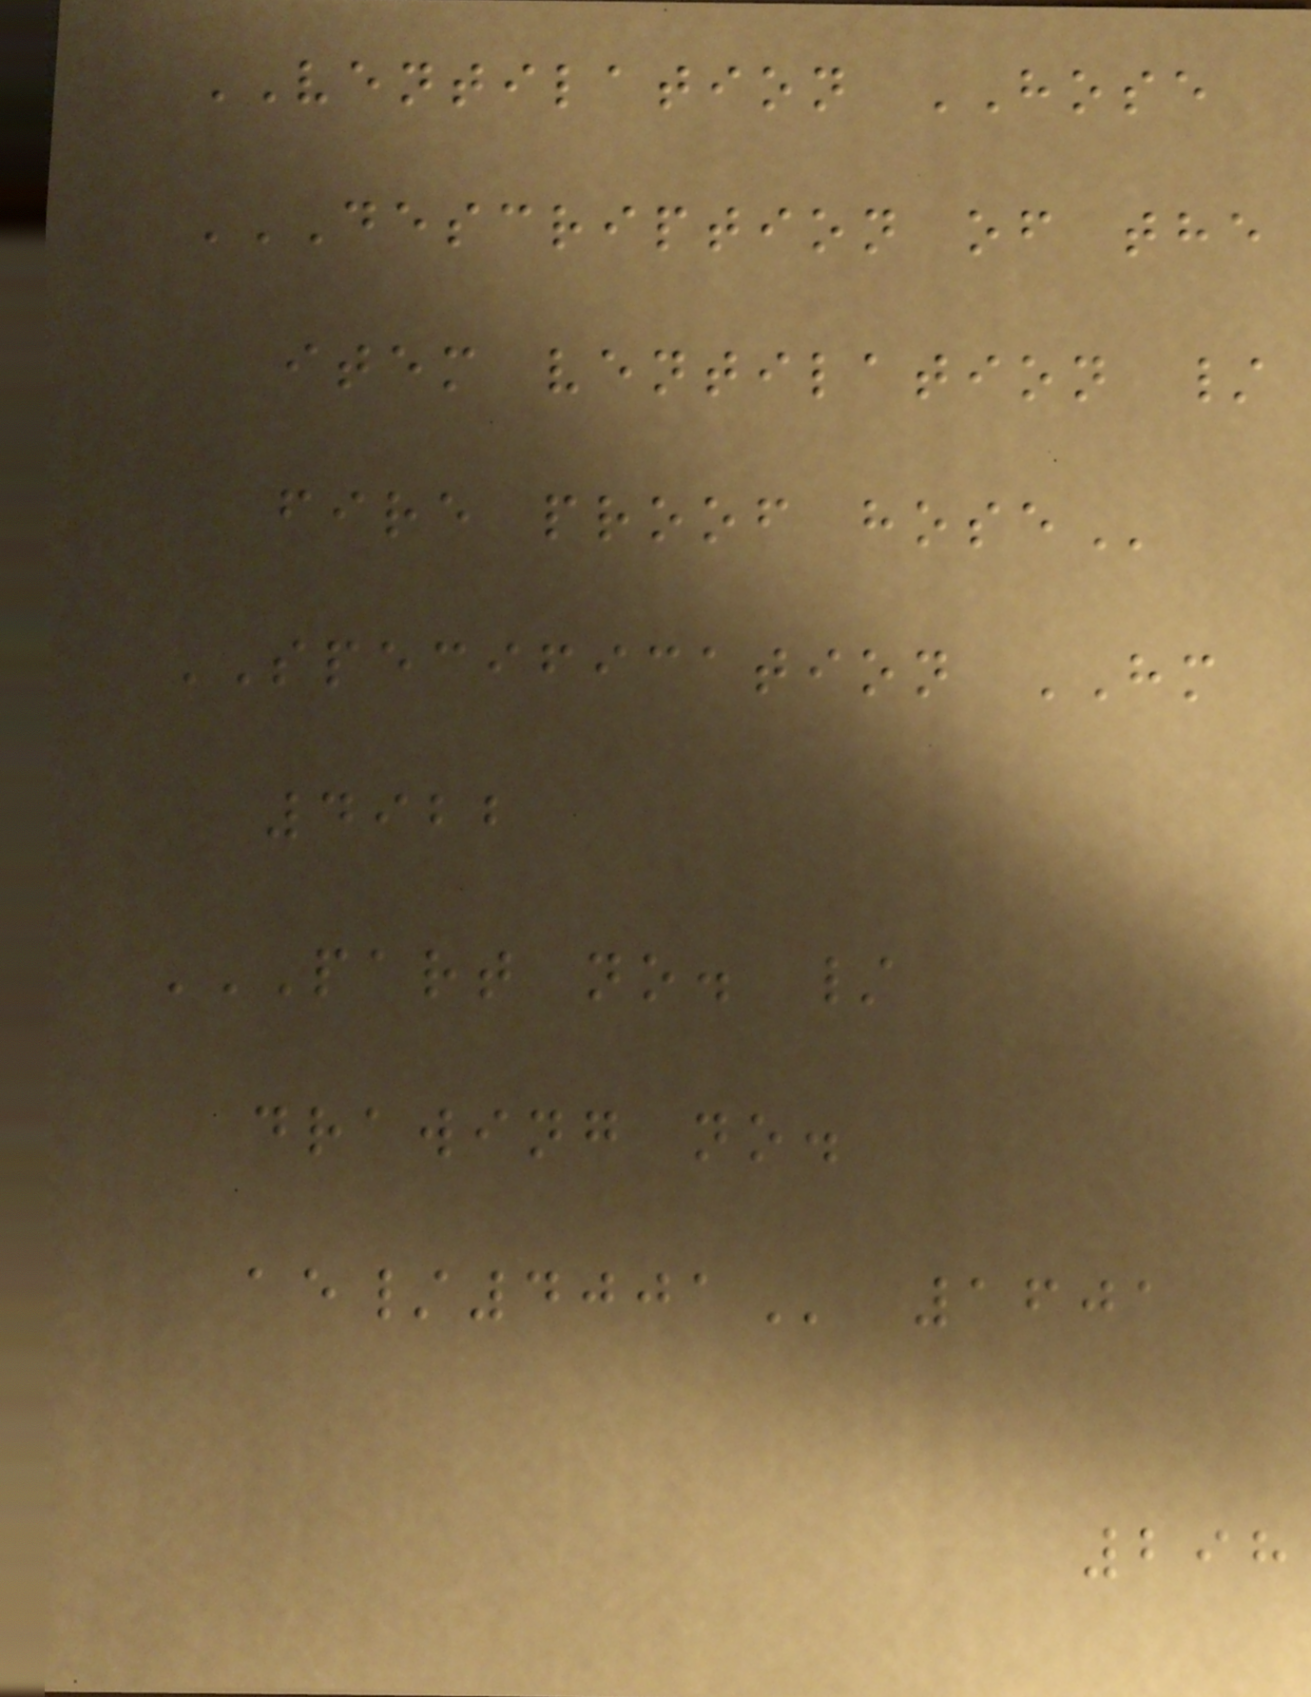VENTILATION HOSE
DESCRIPTION OF THE
ITEM VENTILATION /
FIRE PROOF HOSE
SPECIFICATION HM
4922
PART NO. /
DRAWING NO.
AE/4001 1601
298
